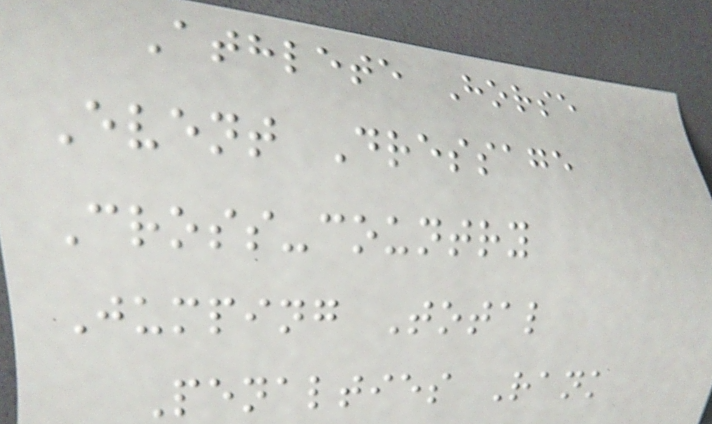Athlete Horse
Event Dressage
Cross-country
Jumping Total
Penalties Rank
